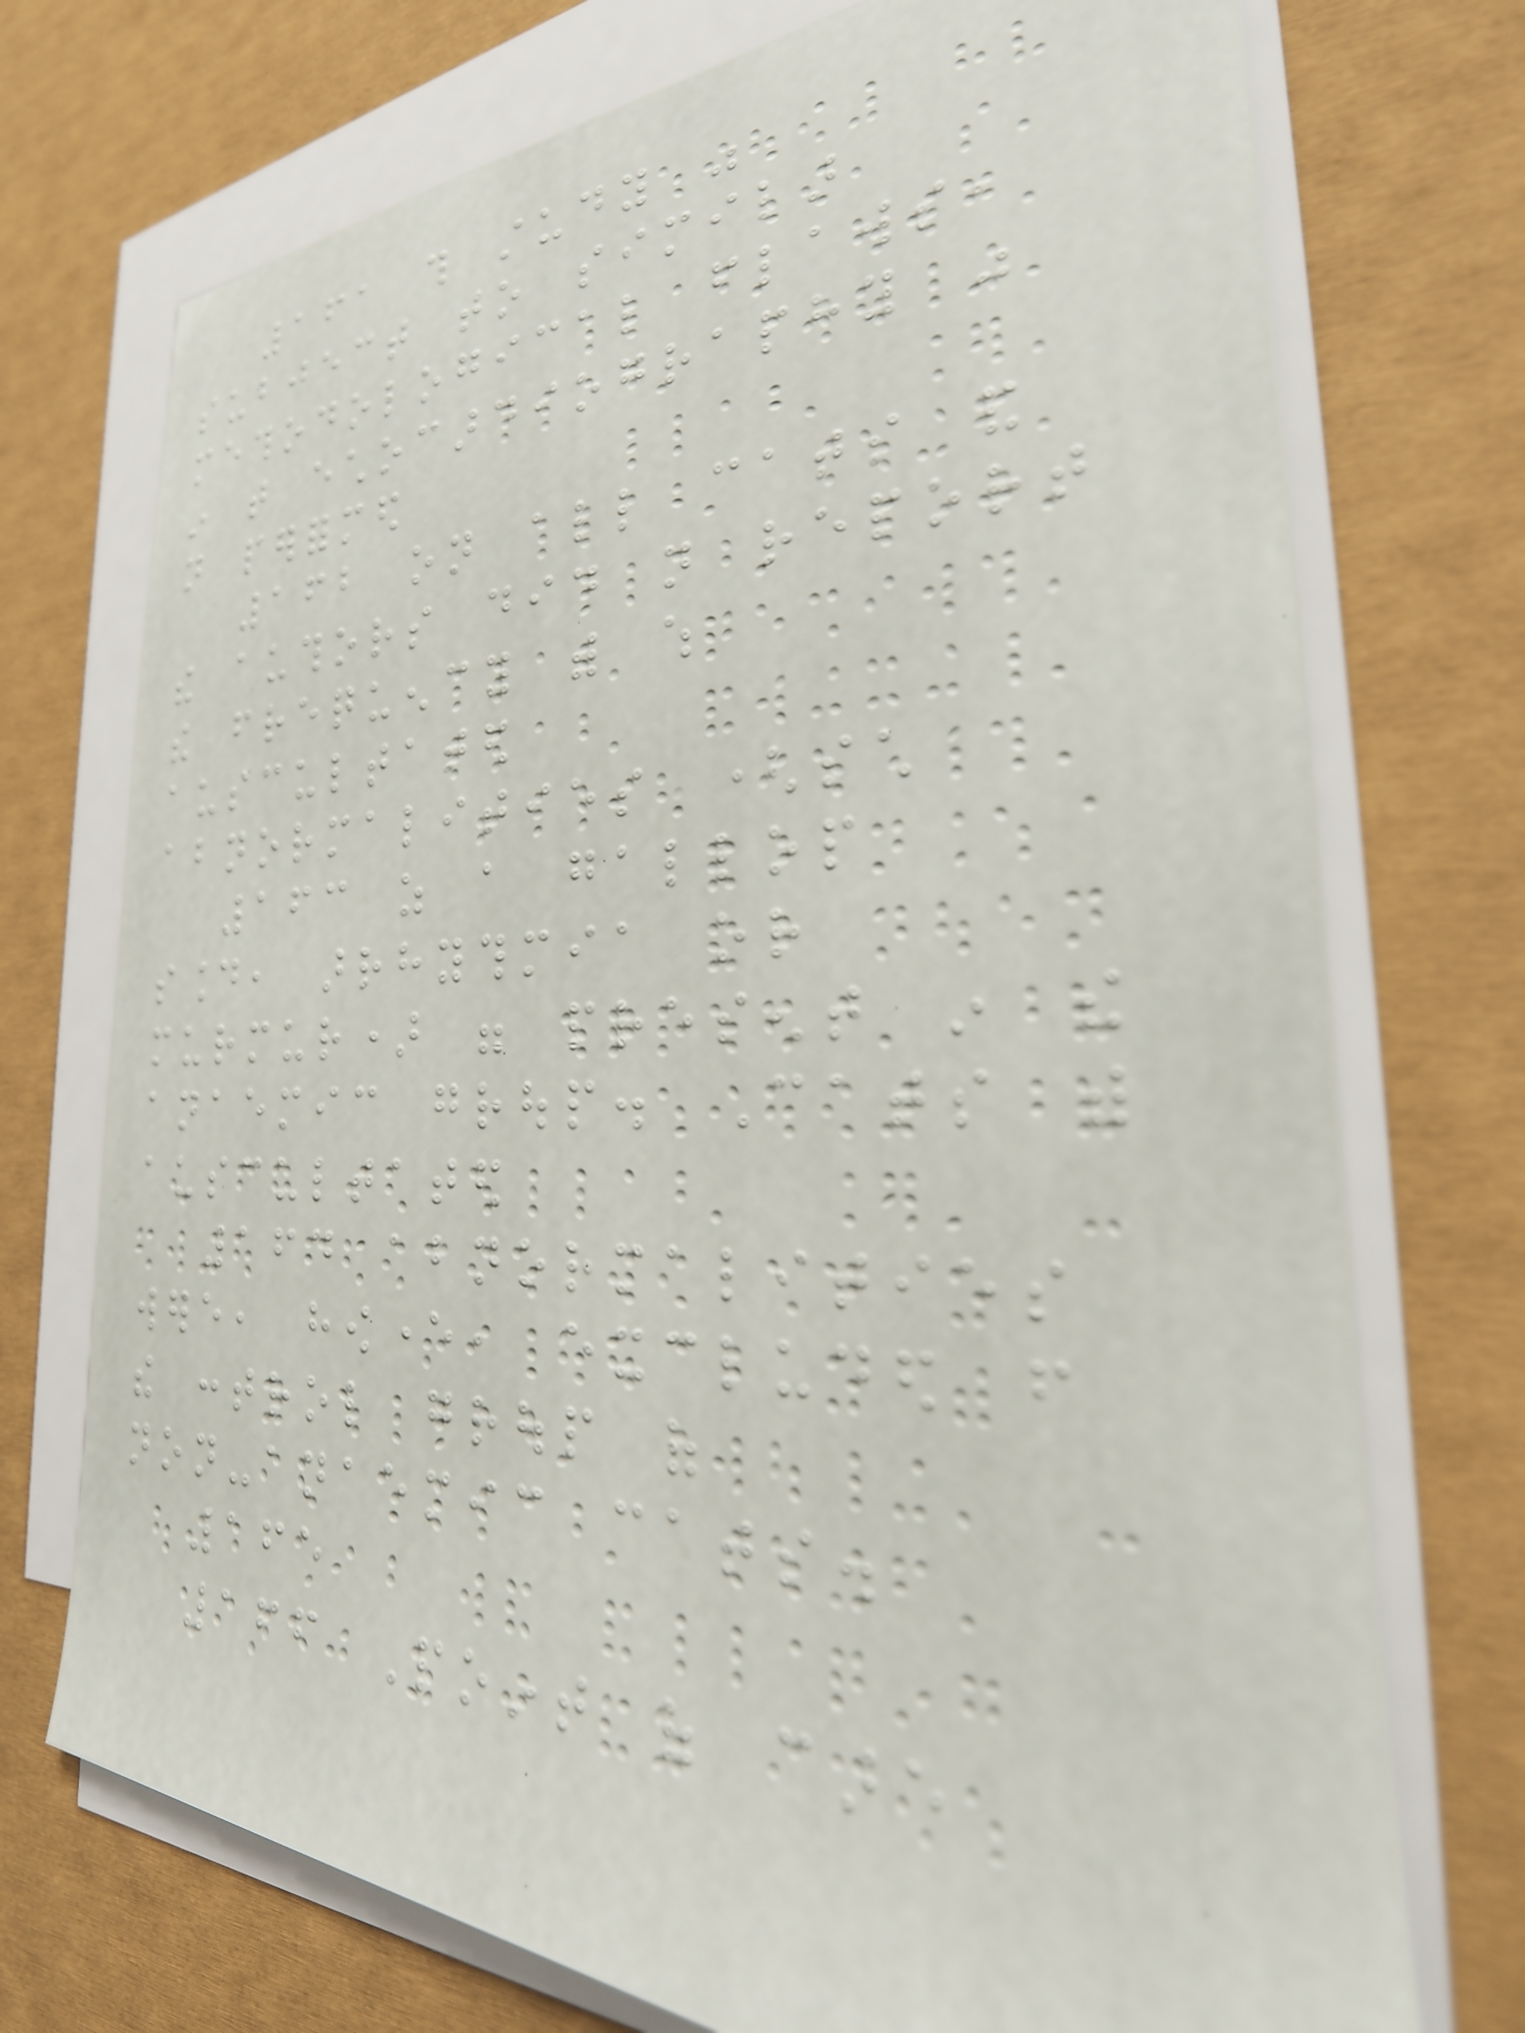161 this study was
subject to similar
methodological flaws,
in that echocardiography was
not performed
162 on all cats and
the authors did not report
the frequency with which
auscultated
abnormalities (such
163 as a gallop
sound, arrhythmia or
murmur) were present in the
anaemic group. Cats with
auscultated
164 abnormalities
were, however, excluded from
the control group of
non-anaemic cats.
165
166 Point of care
